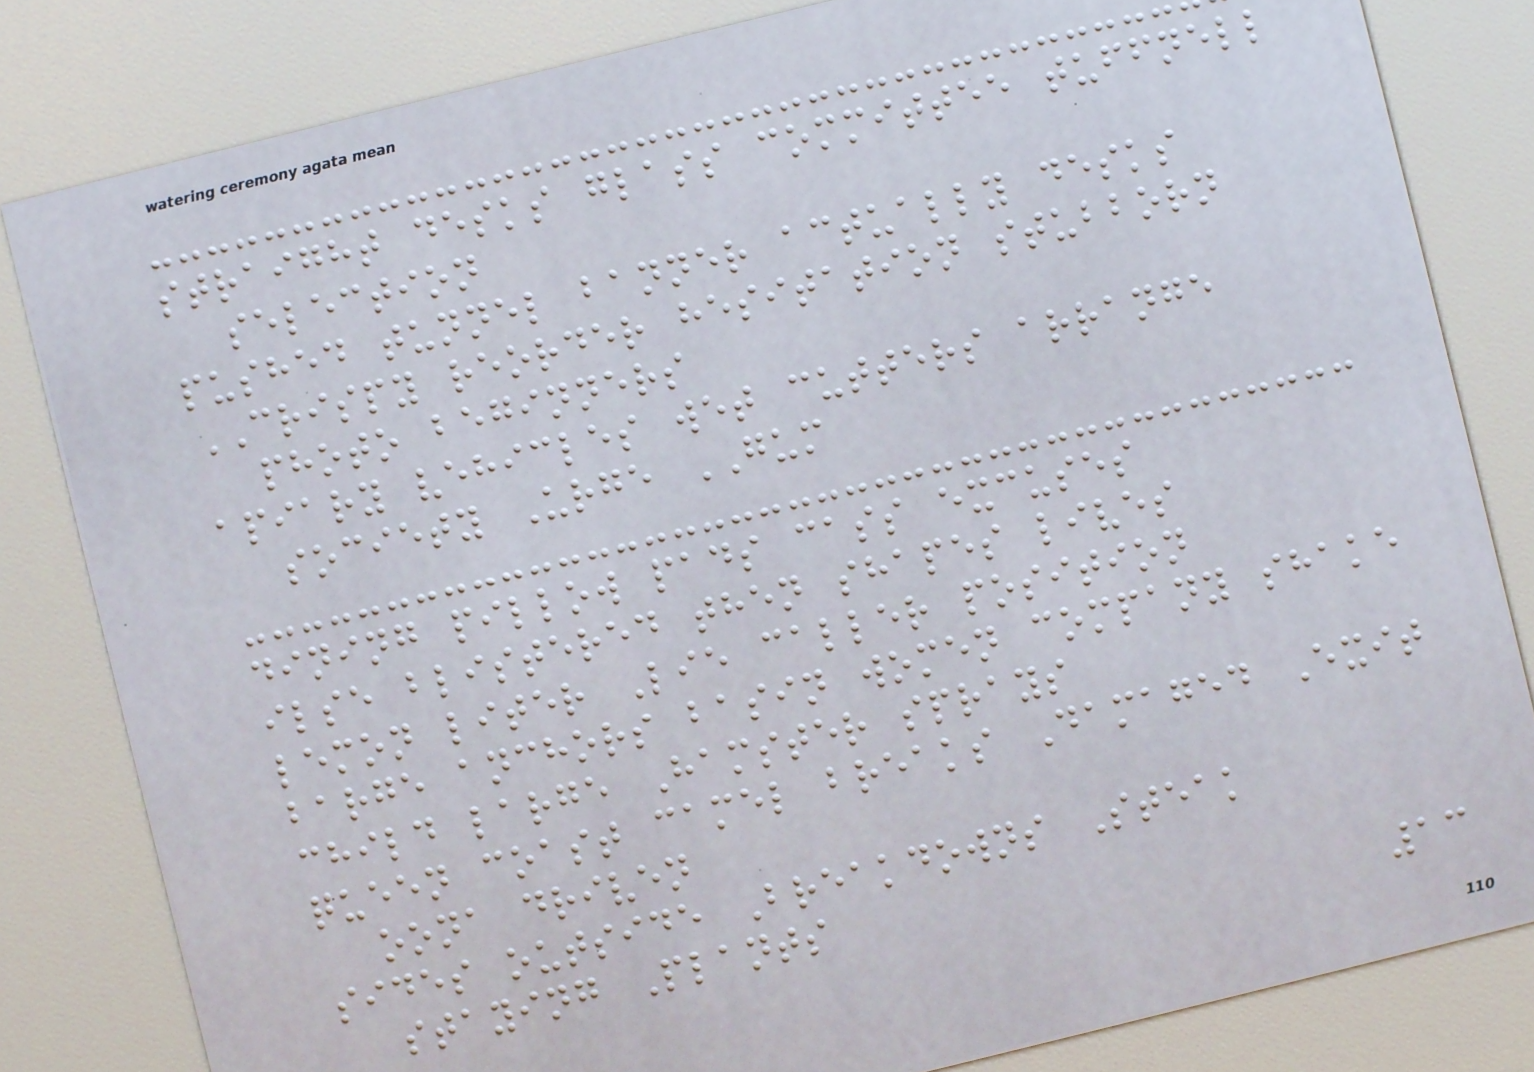straight desks glass committee tuffnell
selection
pushed tunnel banner actually desks
CRISPY reorder hesitation stubborn
photo beginners
apiary vehicles wet cutters arrange
society Urge GUM
dining pillow pads cass excuses
ilse blistered then shapes lives
lemon liter Lie caller position
barge anchors basin women company shake
child large Hamster sprays
queen coast camel breaks Damaged Exit
oona driven
sides outside Breakdowns Steak
staying Plants
13
